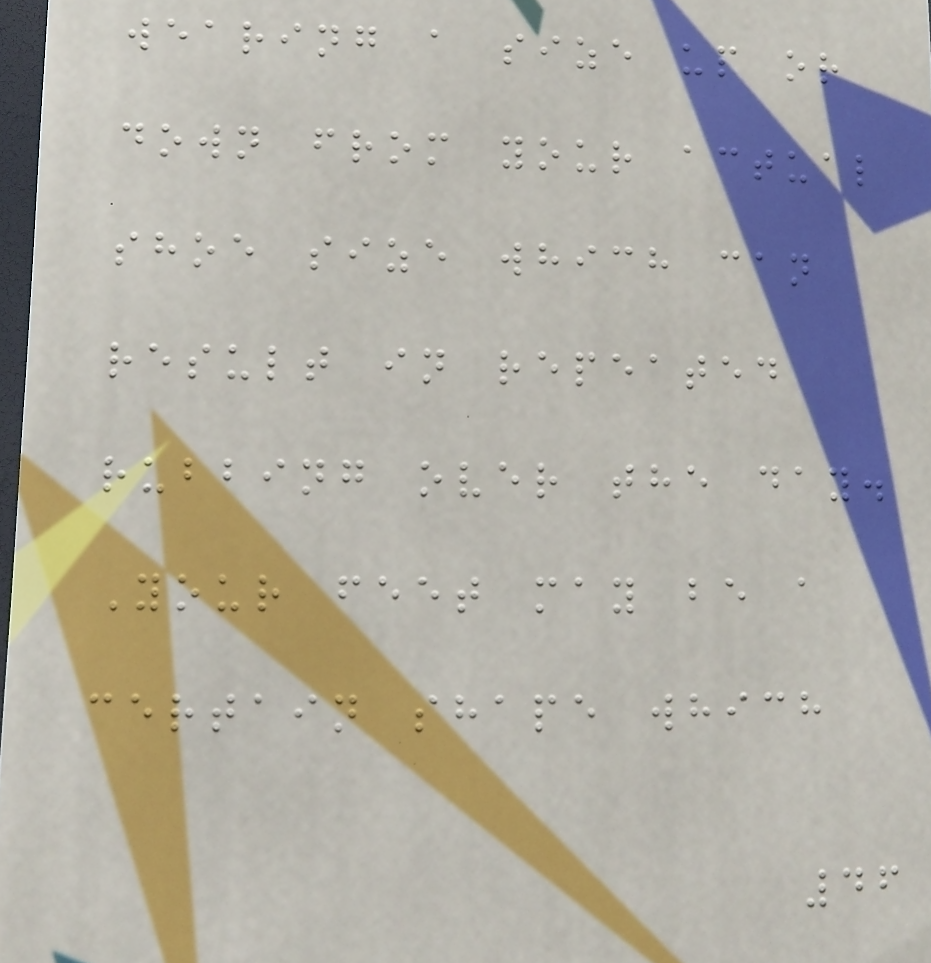wearing a size up or
down from your actual
shoe size which can
result in repeated
rubbing over the day.
Your feet may be a
certain shape which
46
